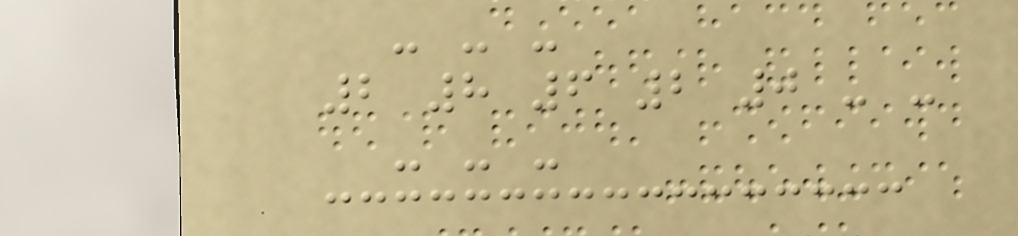- - -
2 8 6 2 0 - -
- - -
